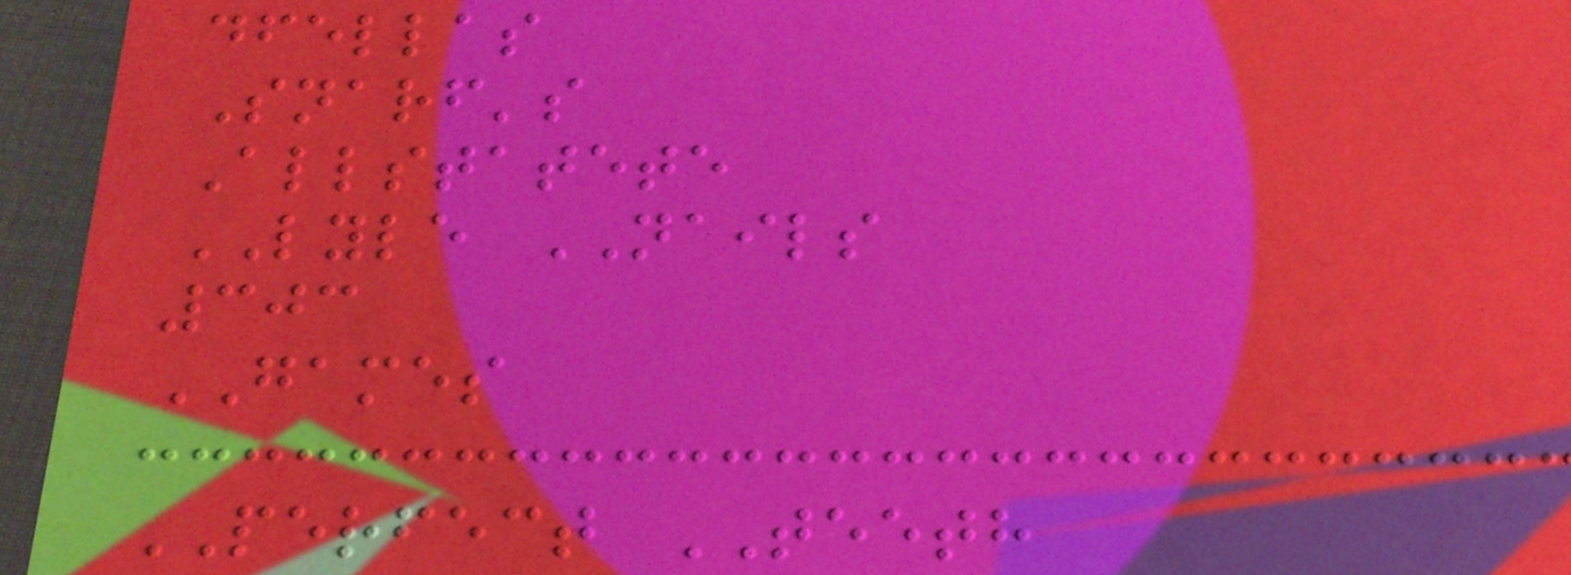dfellas
Snarf's
Allstatete
LYLE NAILS
303
GAMES
PERFECT TEETH
